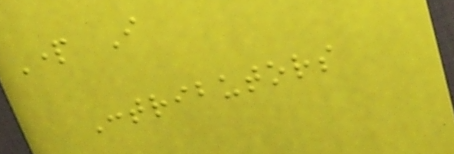Part I
Contributors
